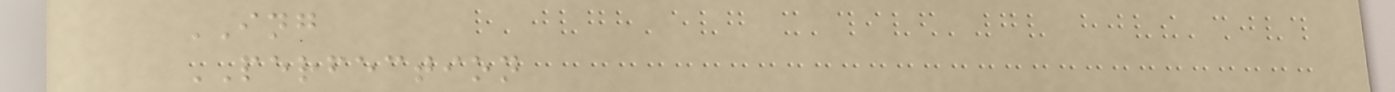ING
PERFECTION
